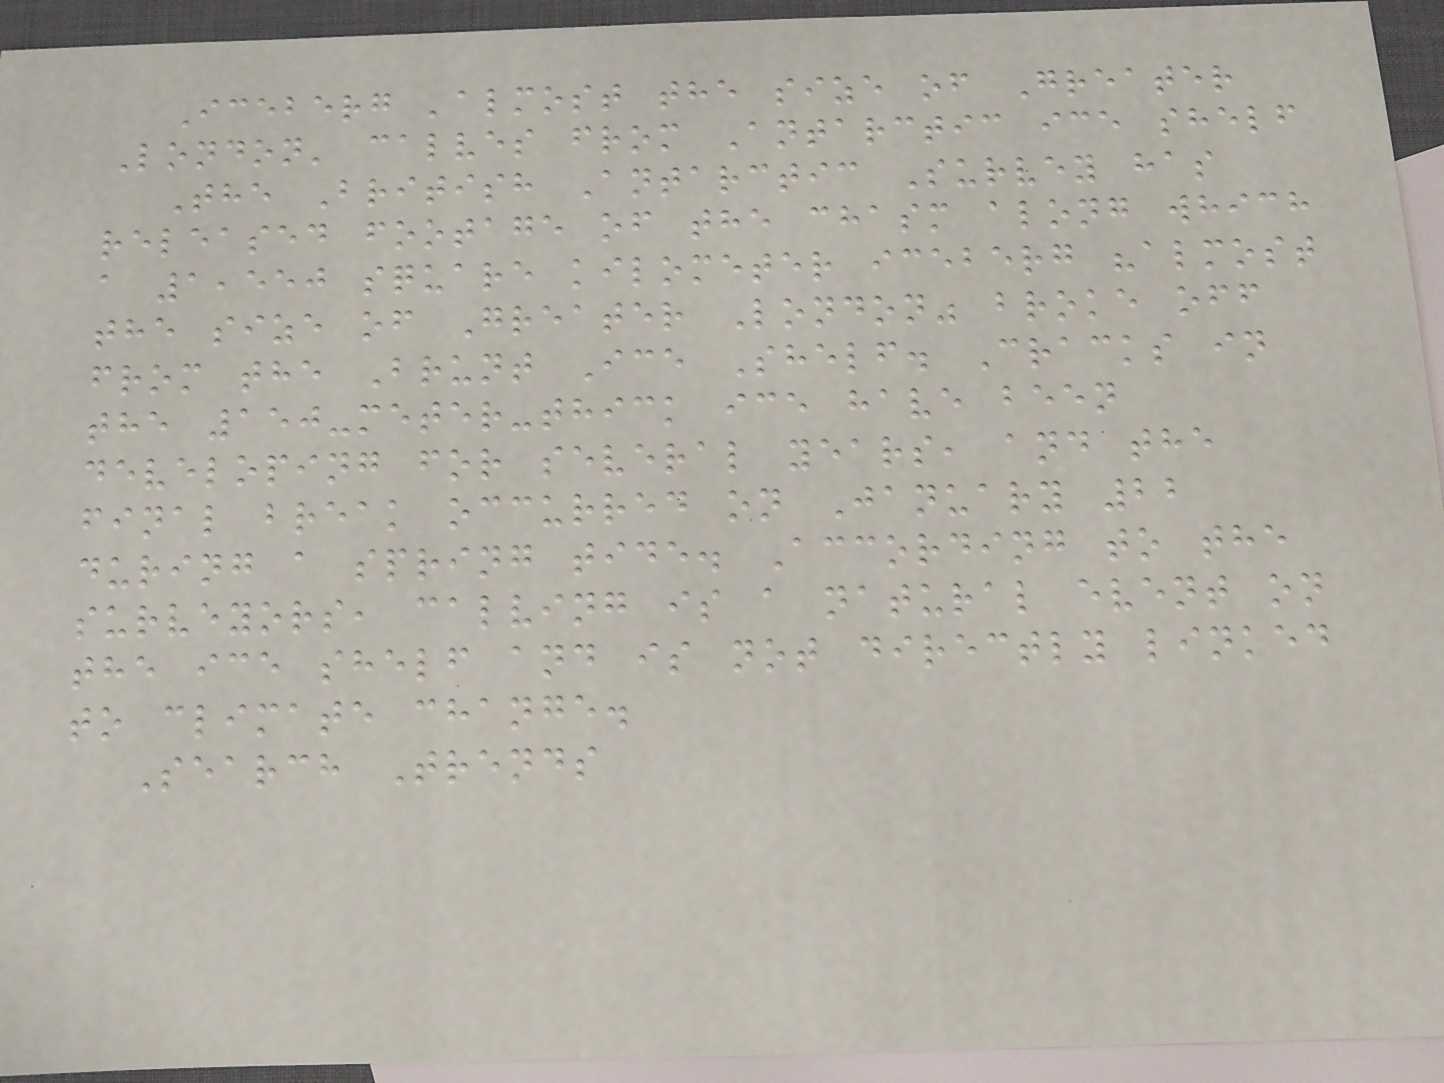Iceberg 'almost the size of Greater
London' calves from Antarctic ice shelf
The British Antarctic Survey has
released footage of the chasm along which
a 1,550 square kilometer iceberg "almost
the size of Greater London" broke off
from the Brunt Ice Shelf. Cracks in
the 150-meter-thick ice have been
developing for several years, and the
final break occurred on January 22
during a spring tide. According to the
surveyors, calving is a natural event on
the ice shelf and is not directly linked
to climate change.
Search Trends
